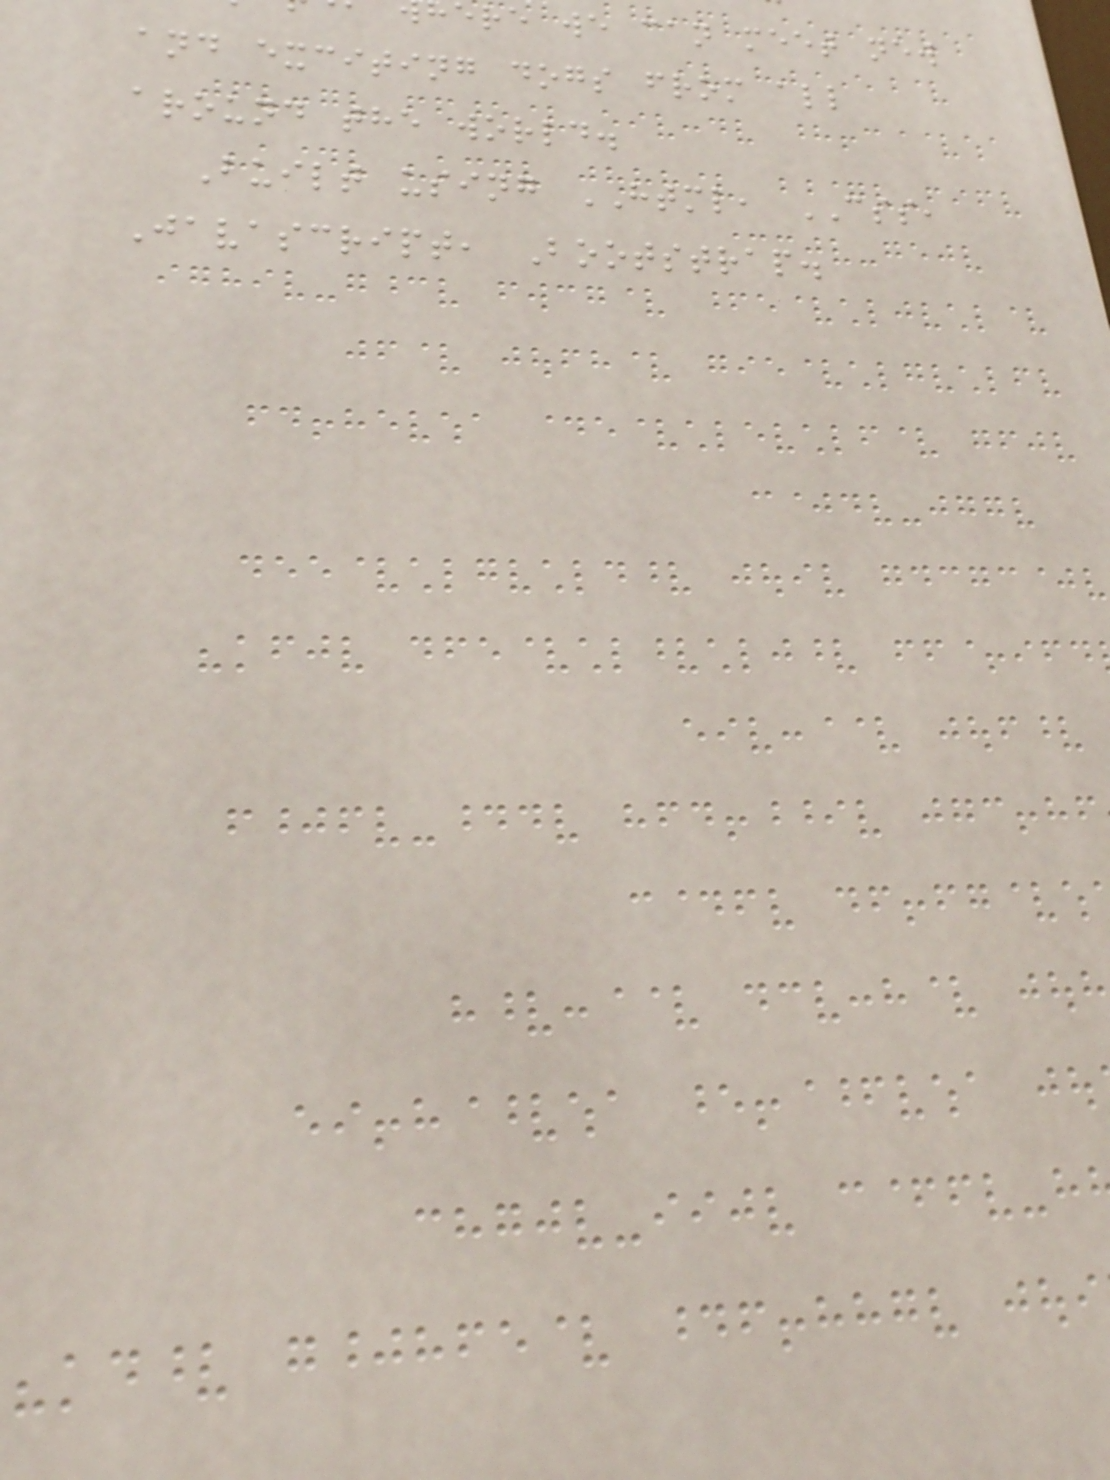ere we can meet new
and exciting dogs from all
around the world.
Built using HTML, CSS,
Javascript, Bootstrap.
